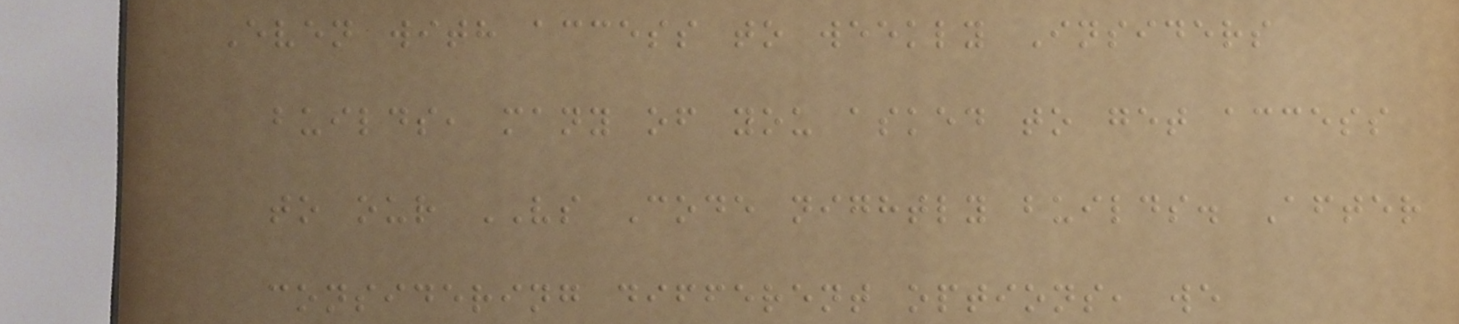Even with access to weekly Insiders
builds, many of you asked to get access
to our VS Code nightly builds. After
considering different options, we
